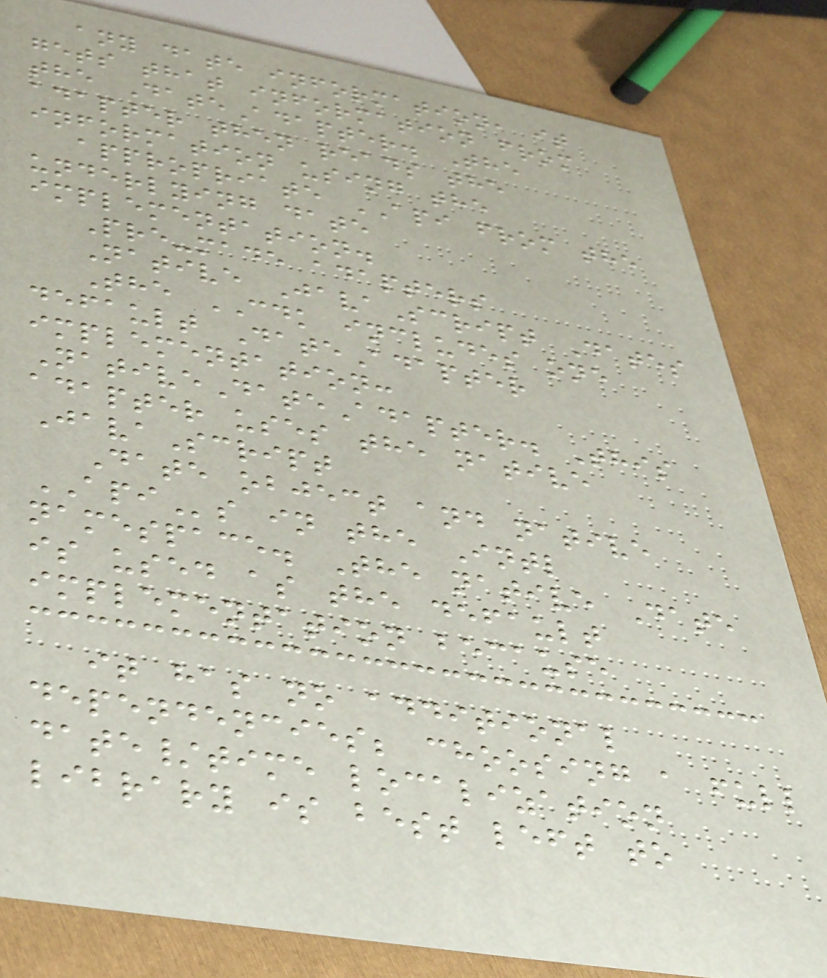any date information, it
gets that information from
the DateAdapter. The
adapter then reads the
information using the
appropriate API from the
underlying date
implementation.
Pre-made adapters
Native JavaScript Dates
The CDK includes one
default DateAdapter
implementation:
NativeDateAdapter. This
adapter uses the native
JavaScript
Date object and native
APIs in the Intl
namespace. The native Date
is used as the default
implementation because
it has no additional
dependencies; choosing a full
date/time localization
library is best left to
